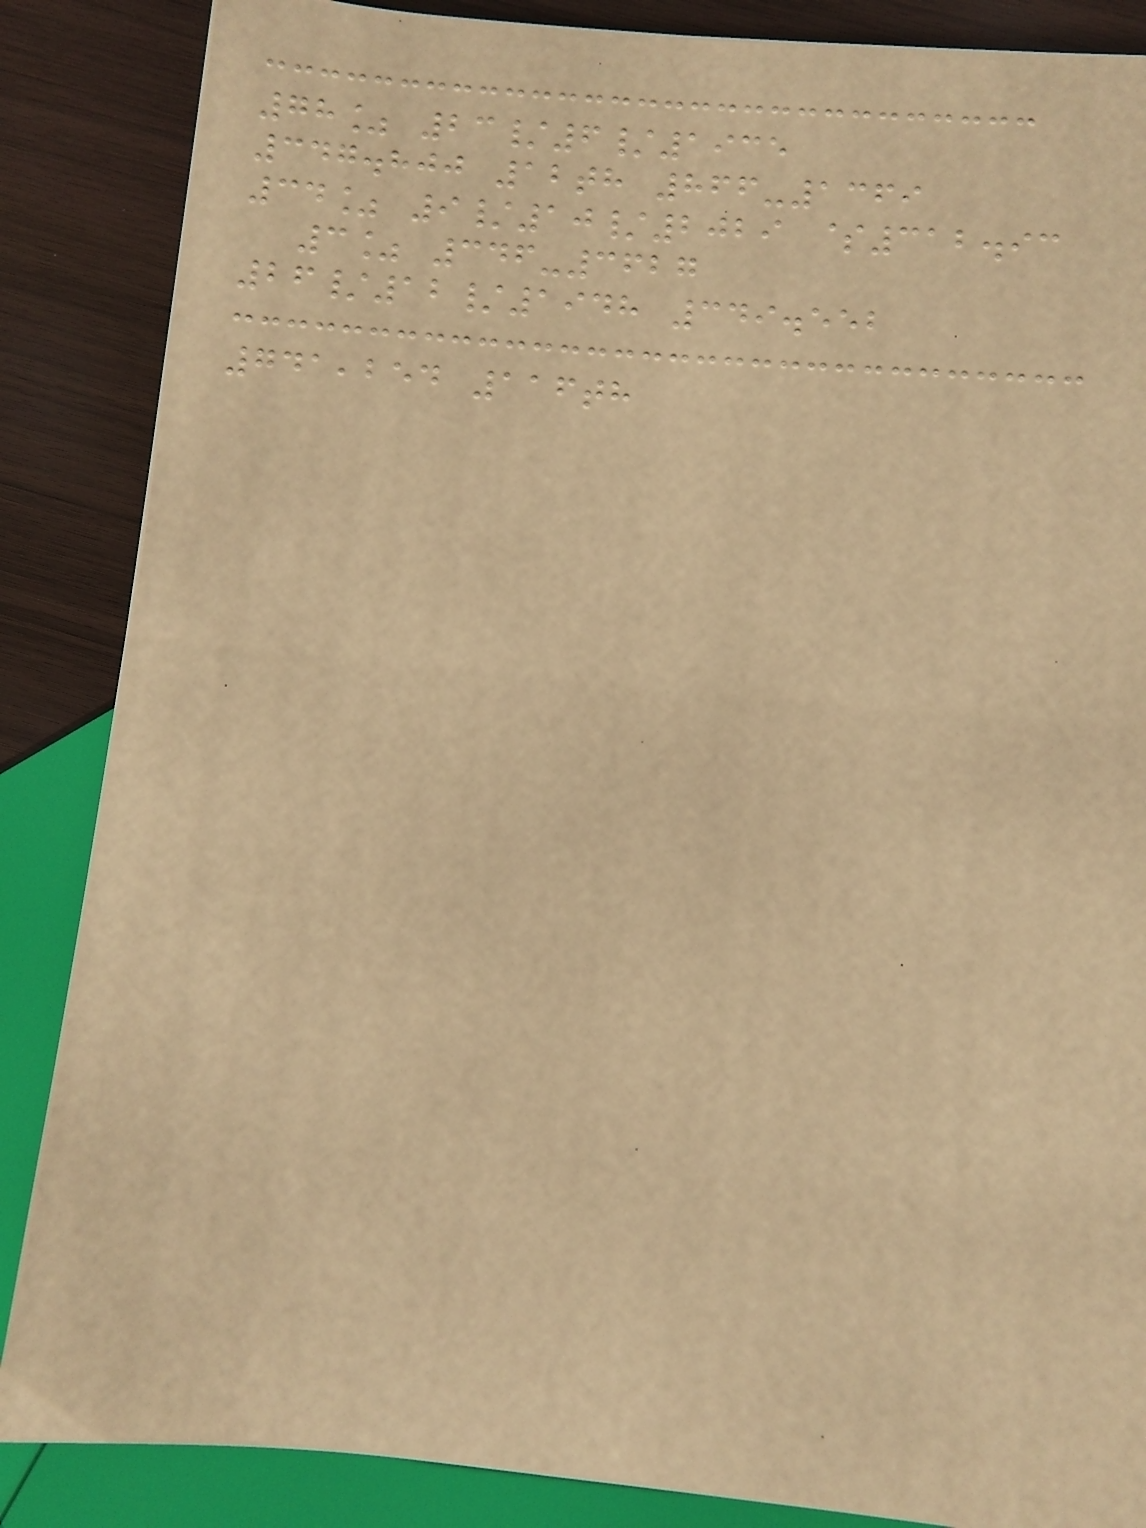78% 23/6/1935
347.800 12th 866-1369
34% 9/10/2029 $312.93
3% 346-3627
26/12/1948 349.552
741,254 116th
